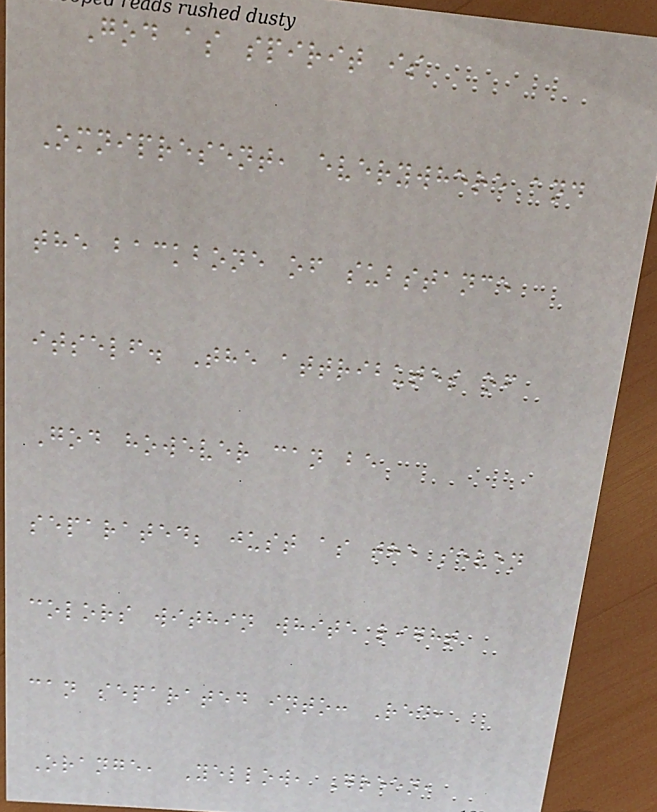God as spirit is
Omnipresent, everywhere and
the backbone of substance
itself. The attributes of
God however can be
separated; just as the seven
colors within white light
can separated into: Red,
Orange, Yellow, Green,
